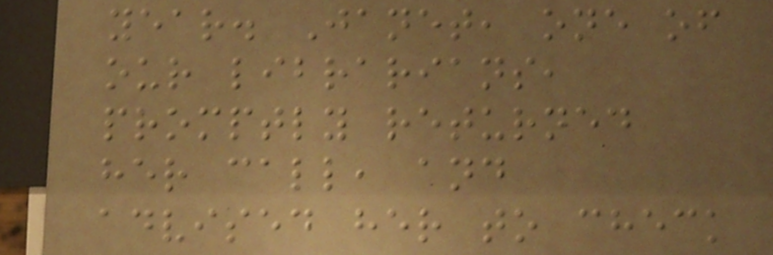year. Janet, one of
our librarians,
promptly returned
her call, and
advised her to check
